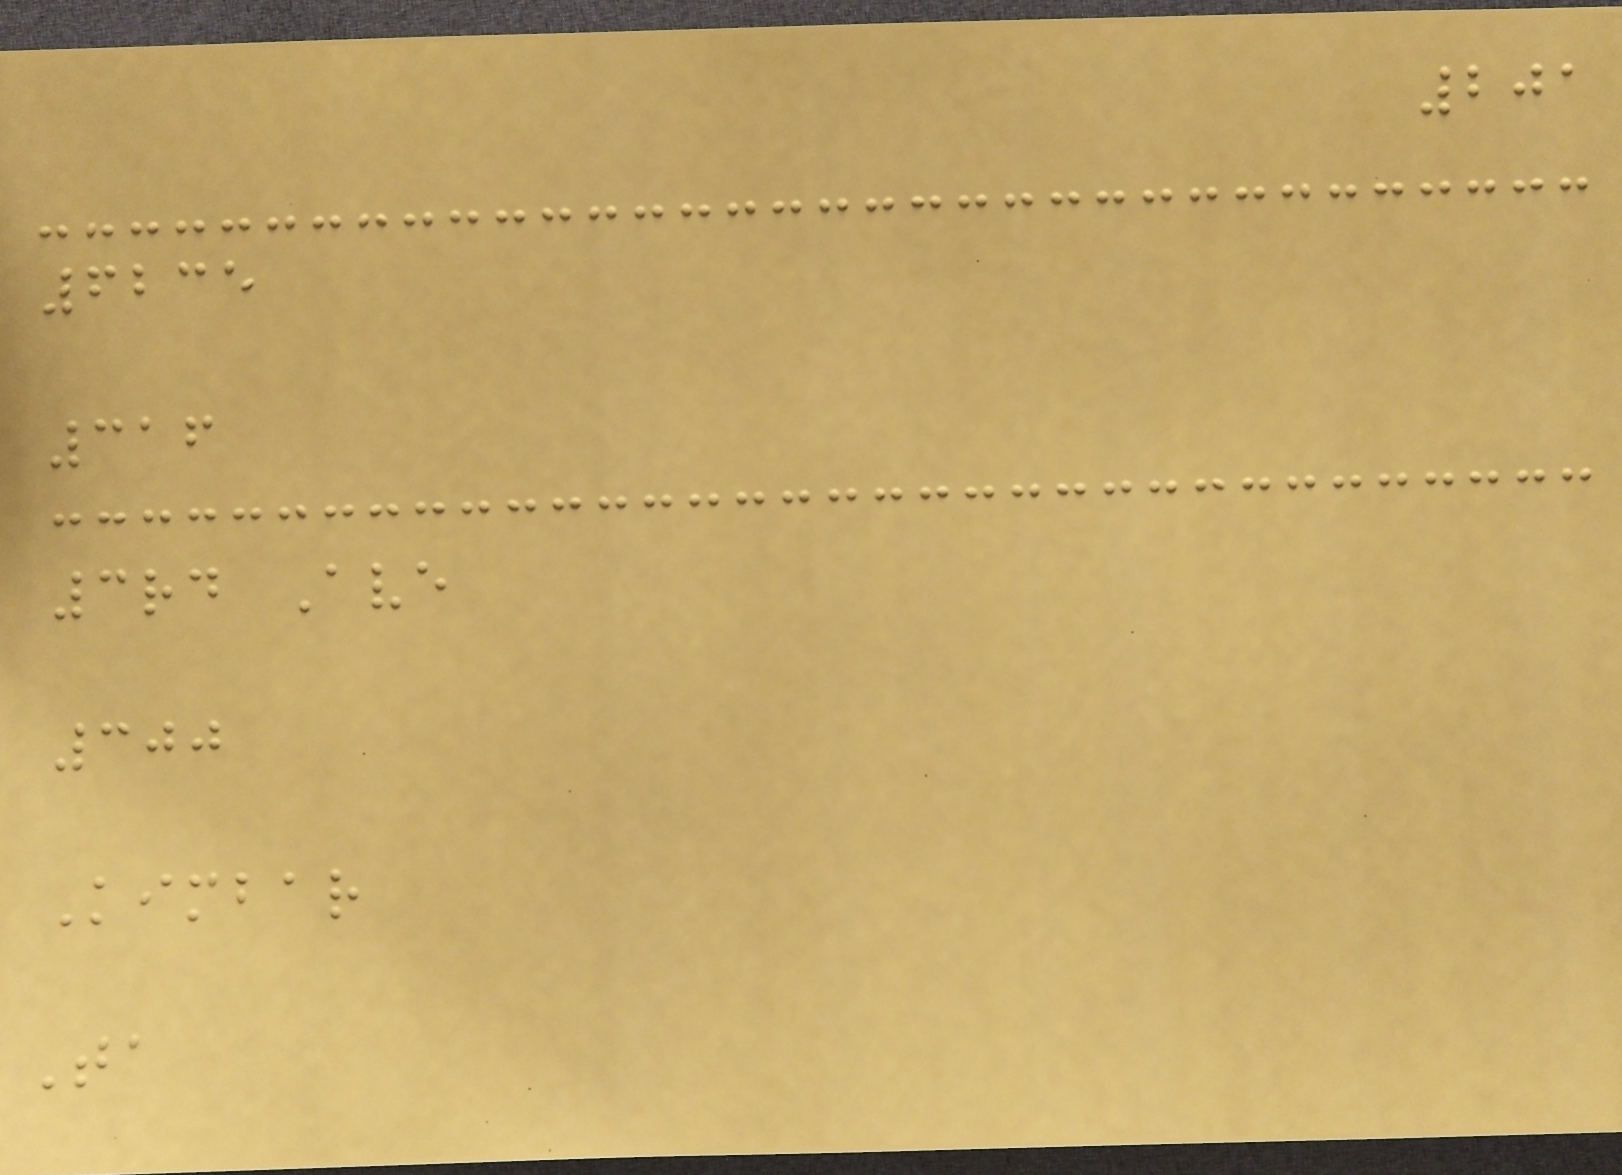201
6235
316
3rd Ave
300
Kimbar
Ta
